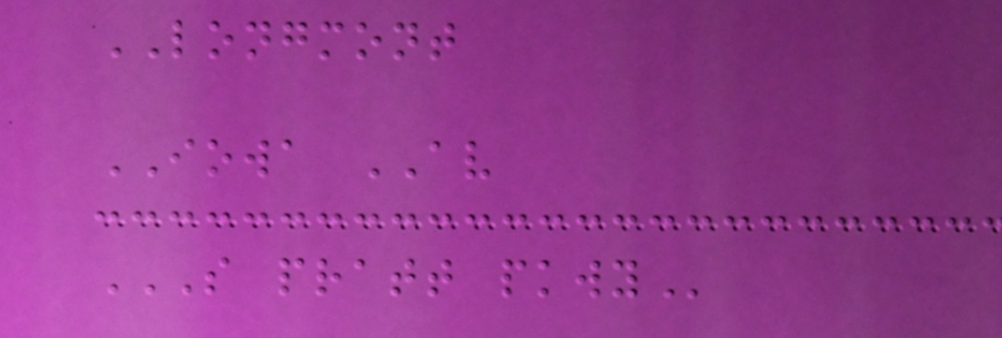LONGMONT
IOWA AV
S PRATT PKWY
